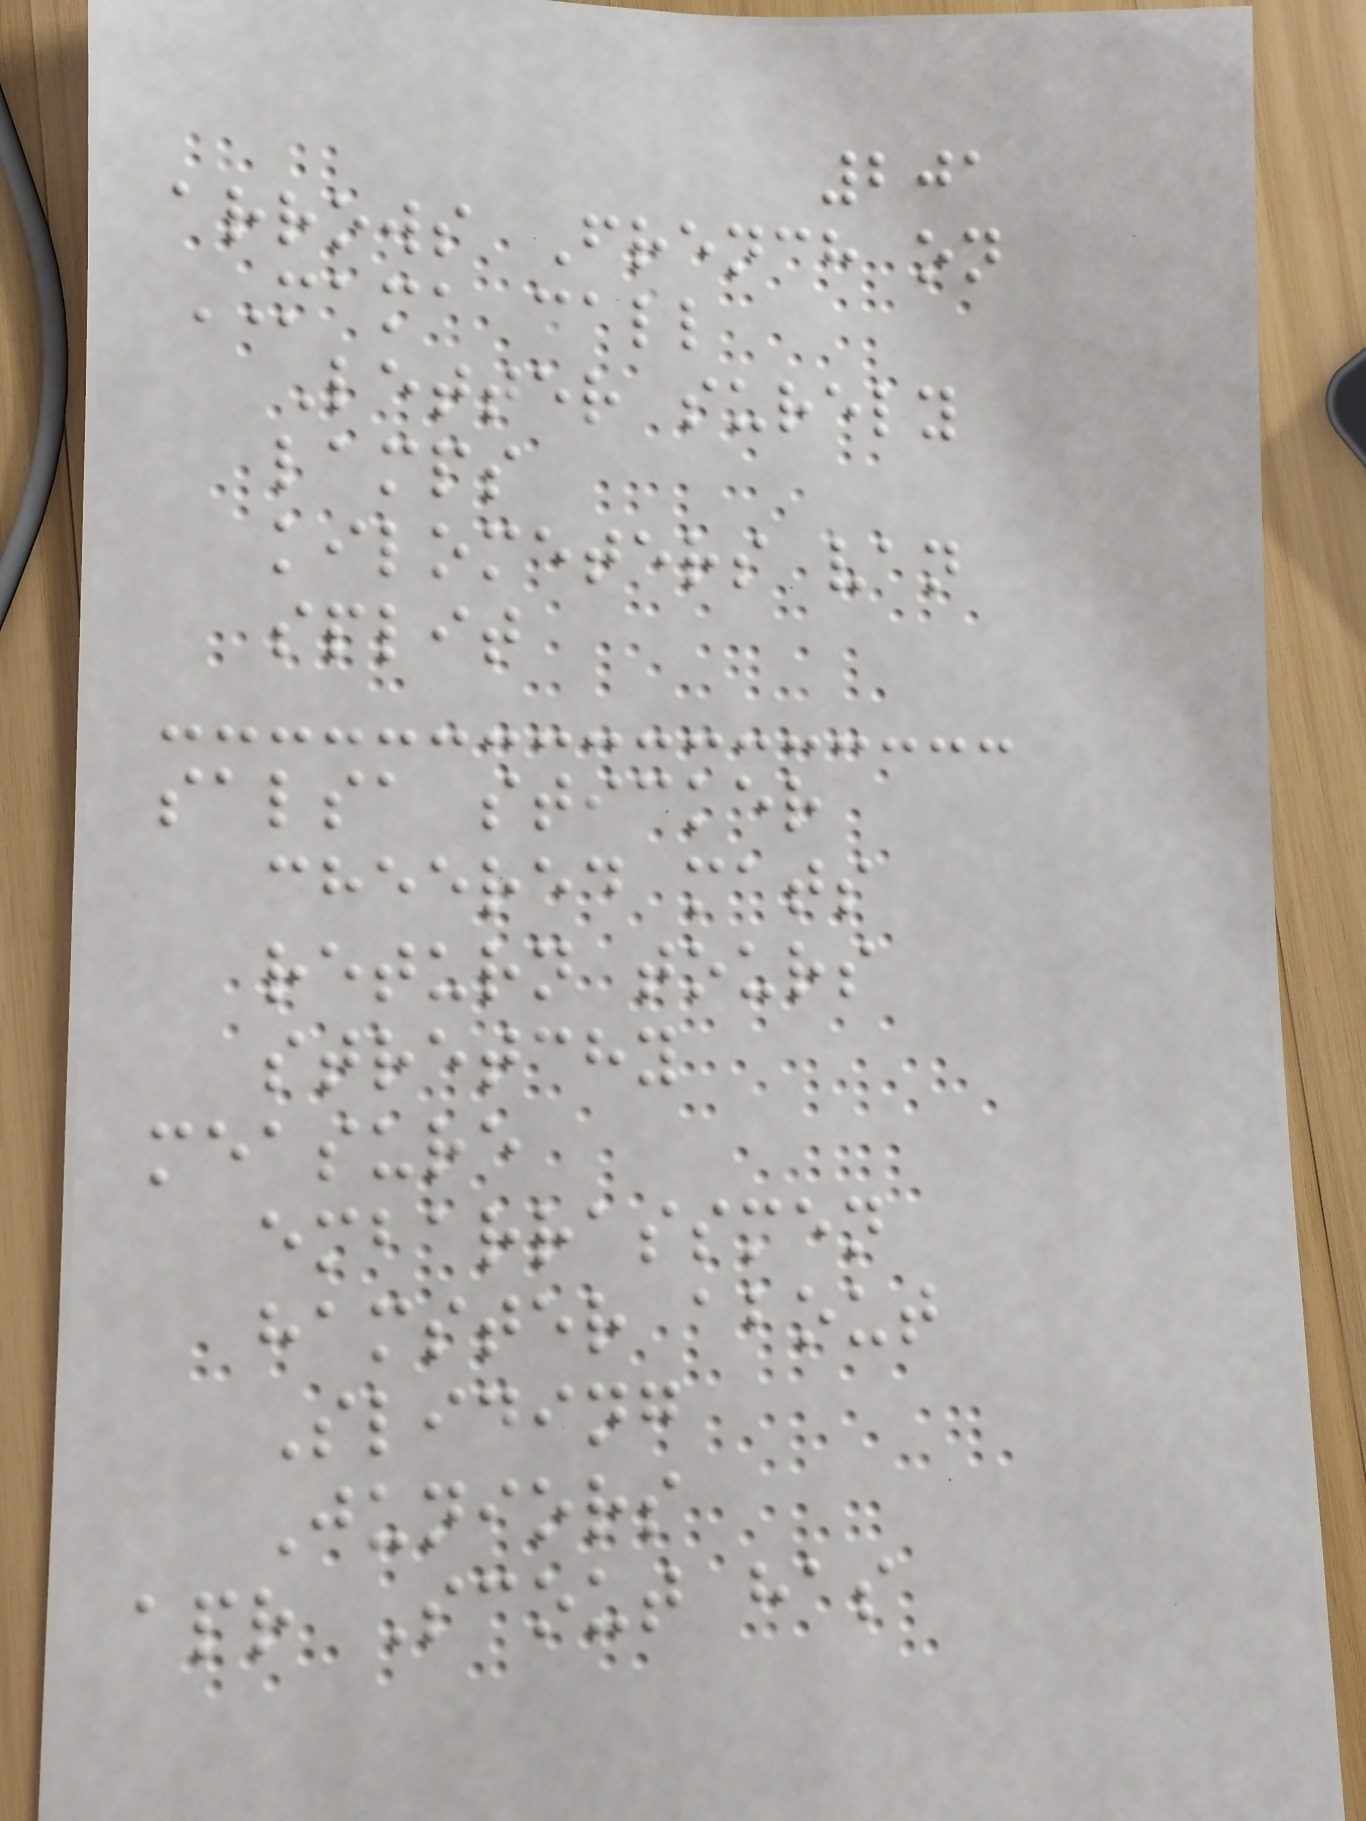201
arrows French on
MAMA call
Letter surely
lamps
kilometers van
split
salsa sticker
cheered mats
return tours
stretchy
measure
embarrassmen
hamster about
Sliding
Juniors
apr Scout has
